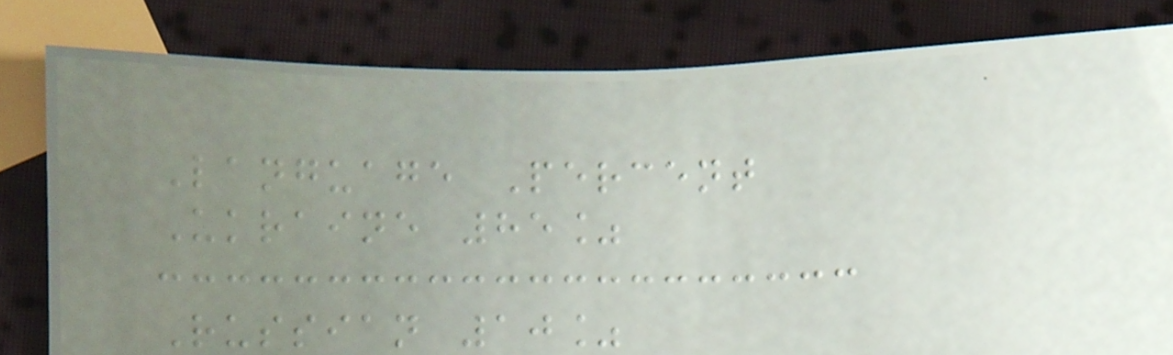Language Percent
Ukraine 85%
Russian 10%
